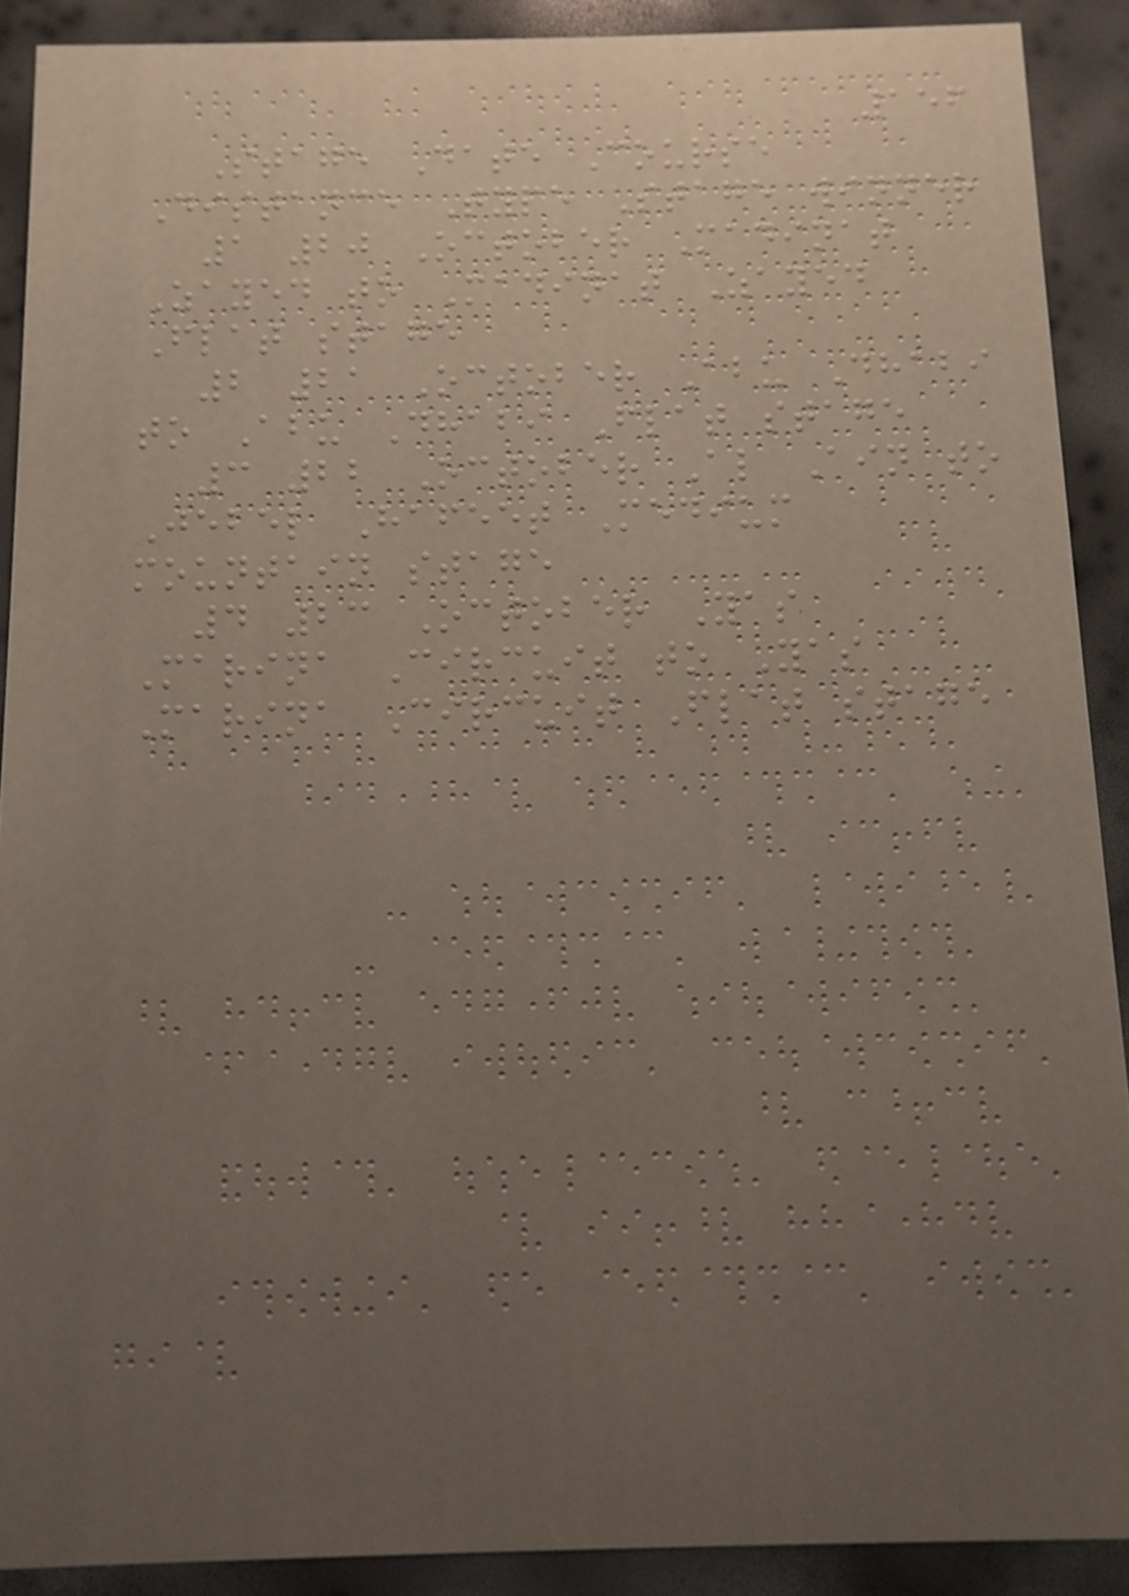156
Stage Date Course
Distance Type Stage winner
1 20 October Madinat
Zayed to Madinat Zayed
Flat stage
2 21 October Abu Dhabi
to Abu Dhabi Flat stage
3 22 October Al Ain to
Jebel Hafeet Medium
mountain stage
4 23 October Yas
Marina Circuit to Yas
Marina Circuit Flat stage
